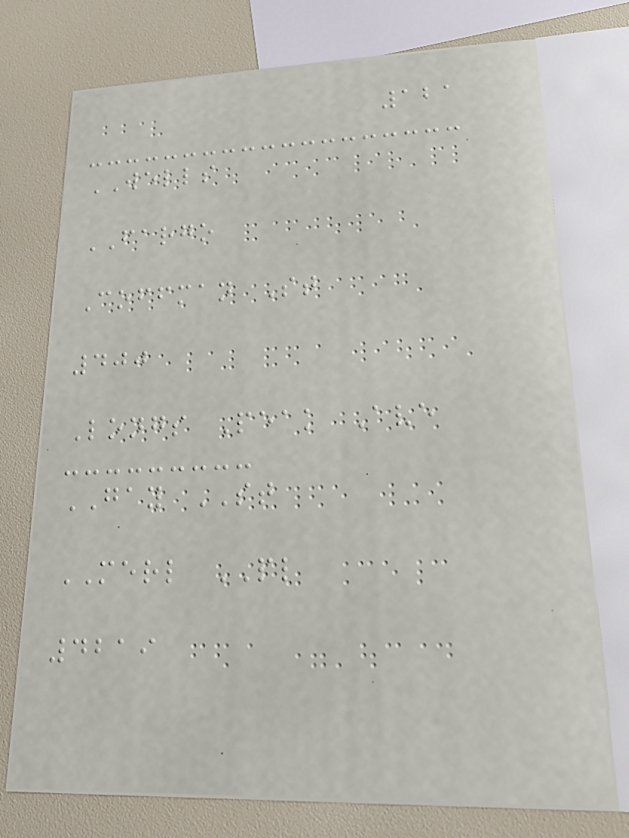121
WELLS
FARGO
Coffman St
400
Longs Peak Ave
GAY ST
MERL PL
4219
